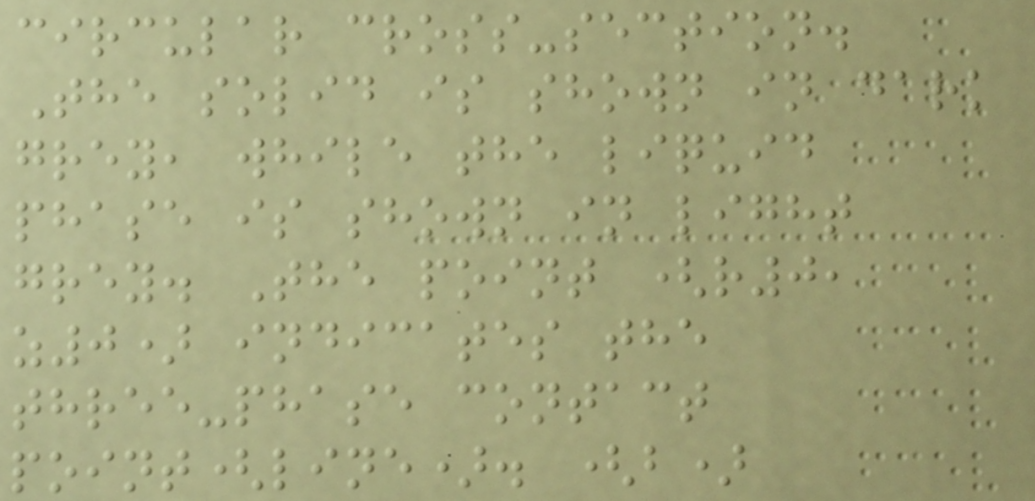circular cross-section.
The solid is shown in dark
grey, while the liquid
phase is shown in light
grey. The point (r0,
z0) indicates the
three-phase contact
point(line). (b)
